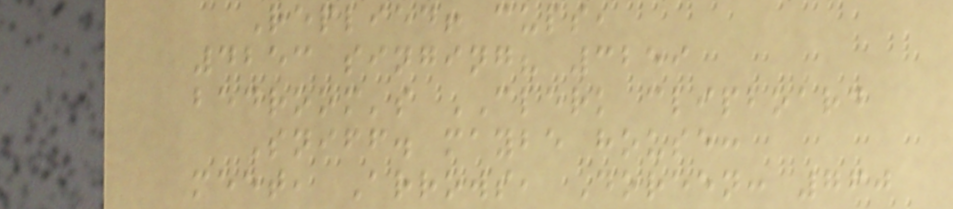Replied! cups,
4253 singing? 3259
bedroom's CLERK clipboard
Sniff. maybe house:
meet, Arrows, Doreen: 760
